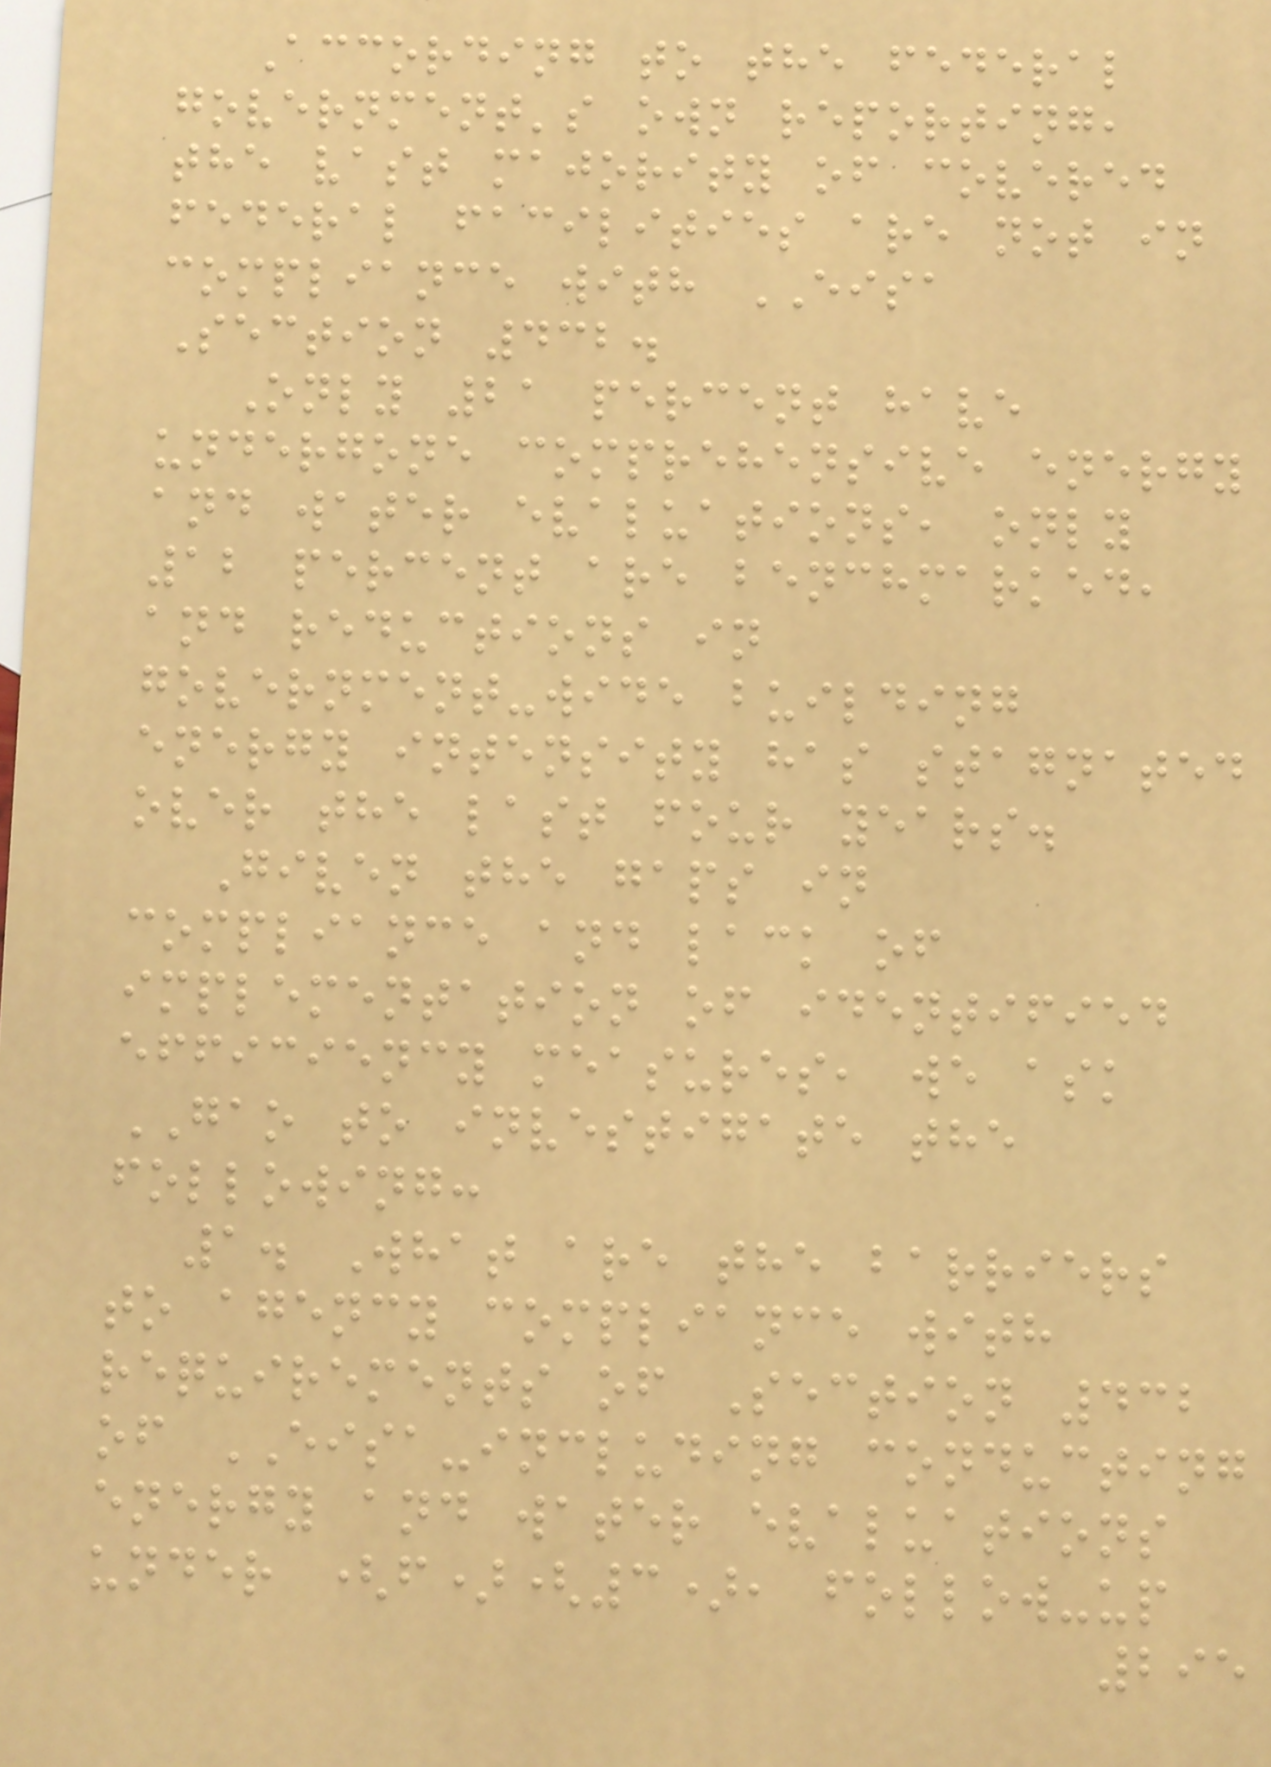According to the federal
government's own reporting,
the vast majority of covered
federal facilities are not in
compliance with EISA
Section 432.
Only 21 percent have
undergone comprehensive energy
and water evaluations, only
12 percent are benchmarked,
and reductions in
government-wide building
energy intensity has stagnated
over the last four years.
Given the gaps in
compliance and lack of
implementation of identified
efficiency measures, we ask
GAO to investigate the
following:
1. What are the barriers
to agency compliance with
requirements of Section 432
of EISA-including conducting
energy and water evaluations
under (f)(3), follow-up
295
